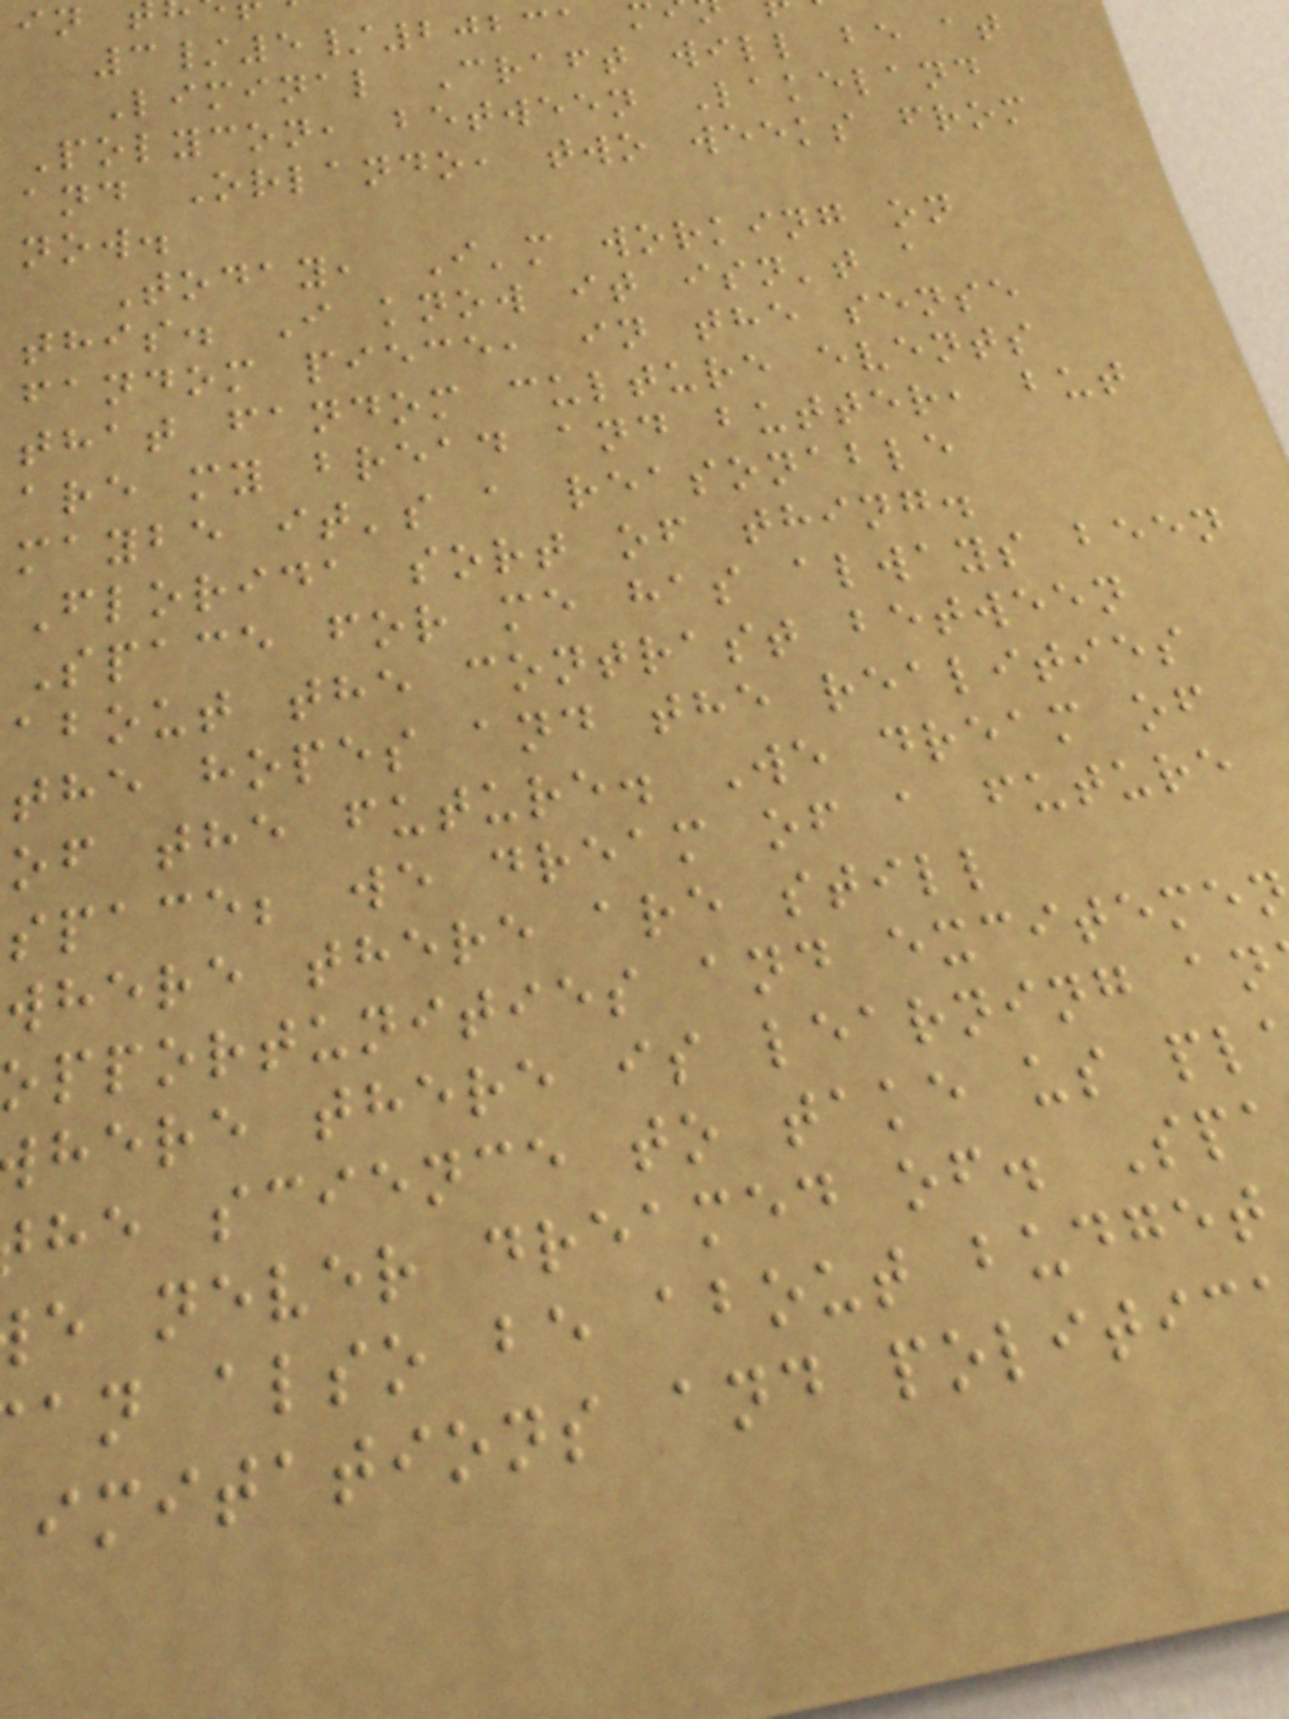3/5/20231
Liminal Craft will be at
Polycon, between Lakeland
and Orlando, two weeks from
now.
Today, I'm working on
this. I know it isn't a
fandom piece, in the sense
that fandom culture events
are my bread and butter, but
maybe it's a reasonable
Florida sort of thing.
Space for me has always been
about the contrast between
the hopes and the realities
of the future. We dream of
space; we dream of a future
where there are still
opportunities and exciteme
here there is learning an
he science to take us pl
e never dreamed of. Spa
an also be about budget
imitations and politic
